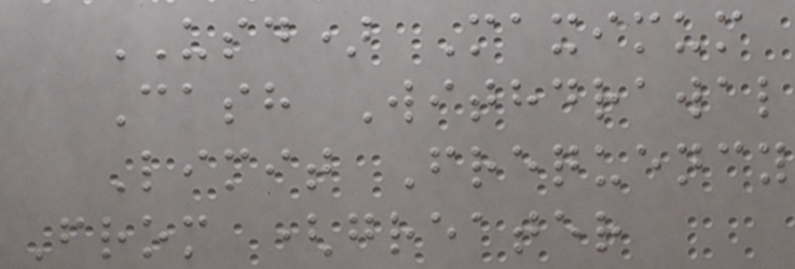USD) Maximum
Cash Withdrawal
Limit Frequency
From (greater
